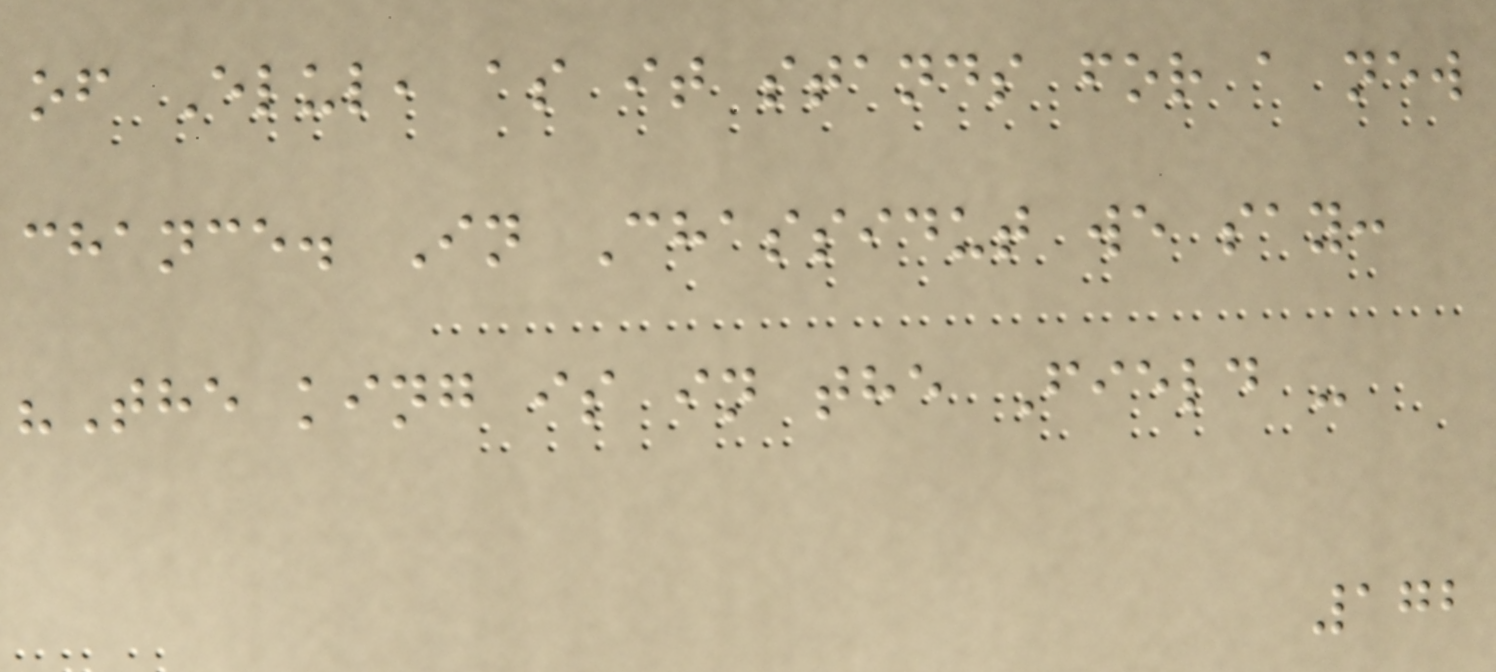of Elul, as it stands for a new
chance. In Chassidut we say:
"The king is in the Field -
172
